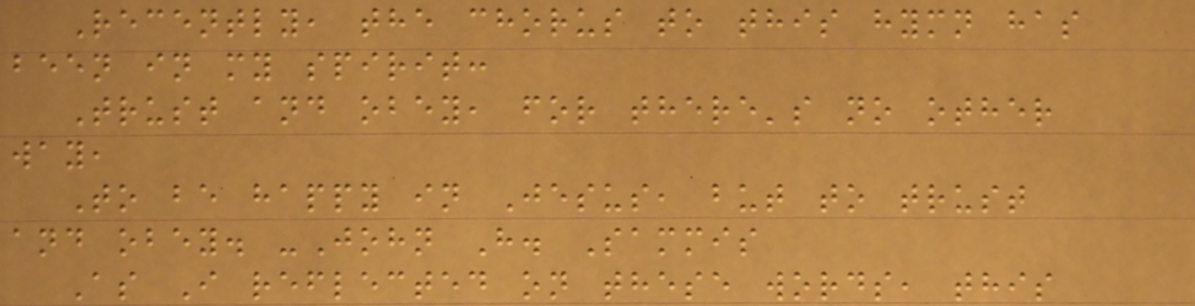Recently, the chorus to this hymn has
been in my spirit:
Trust and obey, for there's no other
way,
To be happy in Jesus, but to trust
and obey. -John H. Sammis
As I reflected on these words, this
